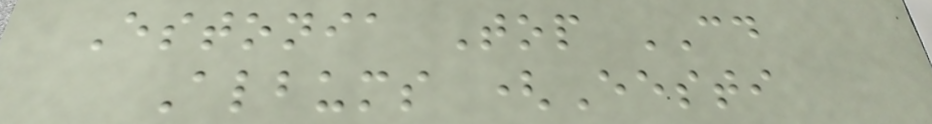Estonia Top CD
Albums (Eesti
